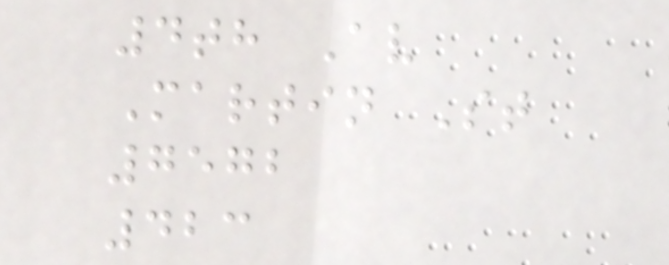4th Av
Martin St
7572
423
